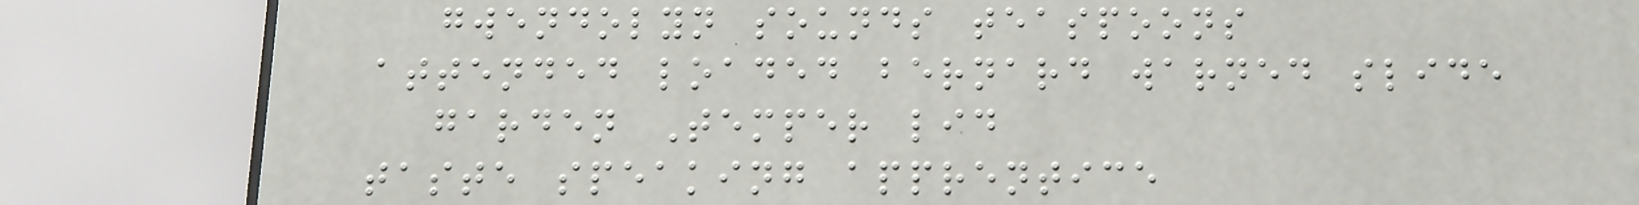gwendolyn sounds teaspoons
attended loaded bernard warned slide
garden Temper lid
taste speaking apprentice
